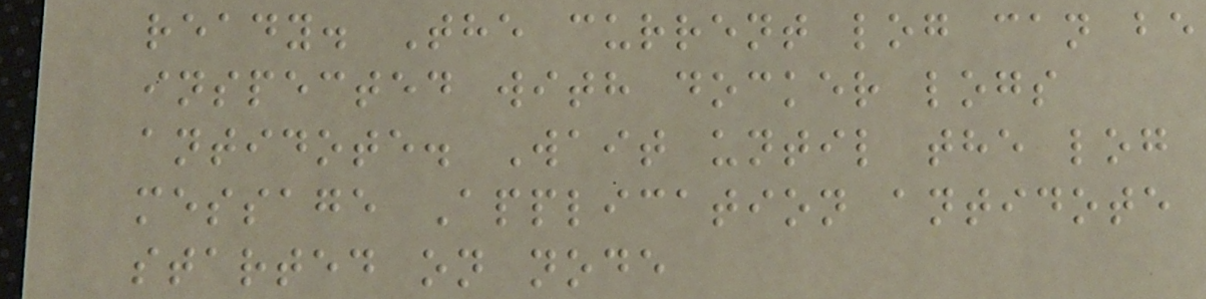ready. The current log can be
inspected with docker logs
antidote. Wait until the log
message Application antidote
started on node
